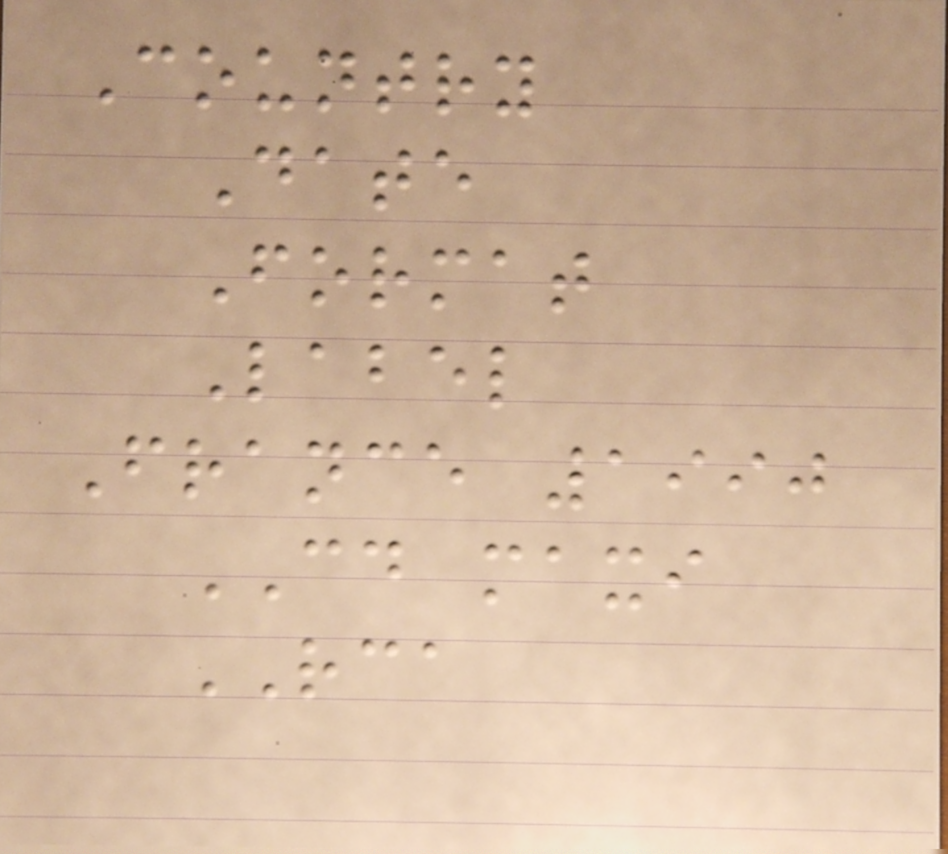Country
Date
Format
Label
France 1990
CD maxi
RCA
